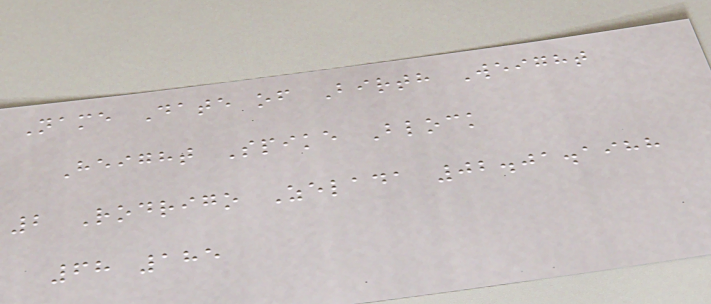Name Date of Birth Weight
Height Spike Block
2 Rodrigo Zelada 02.01.1988
68 185
